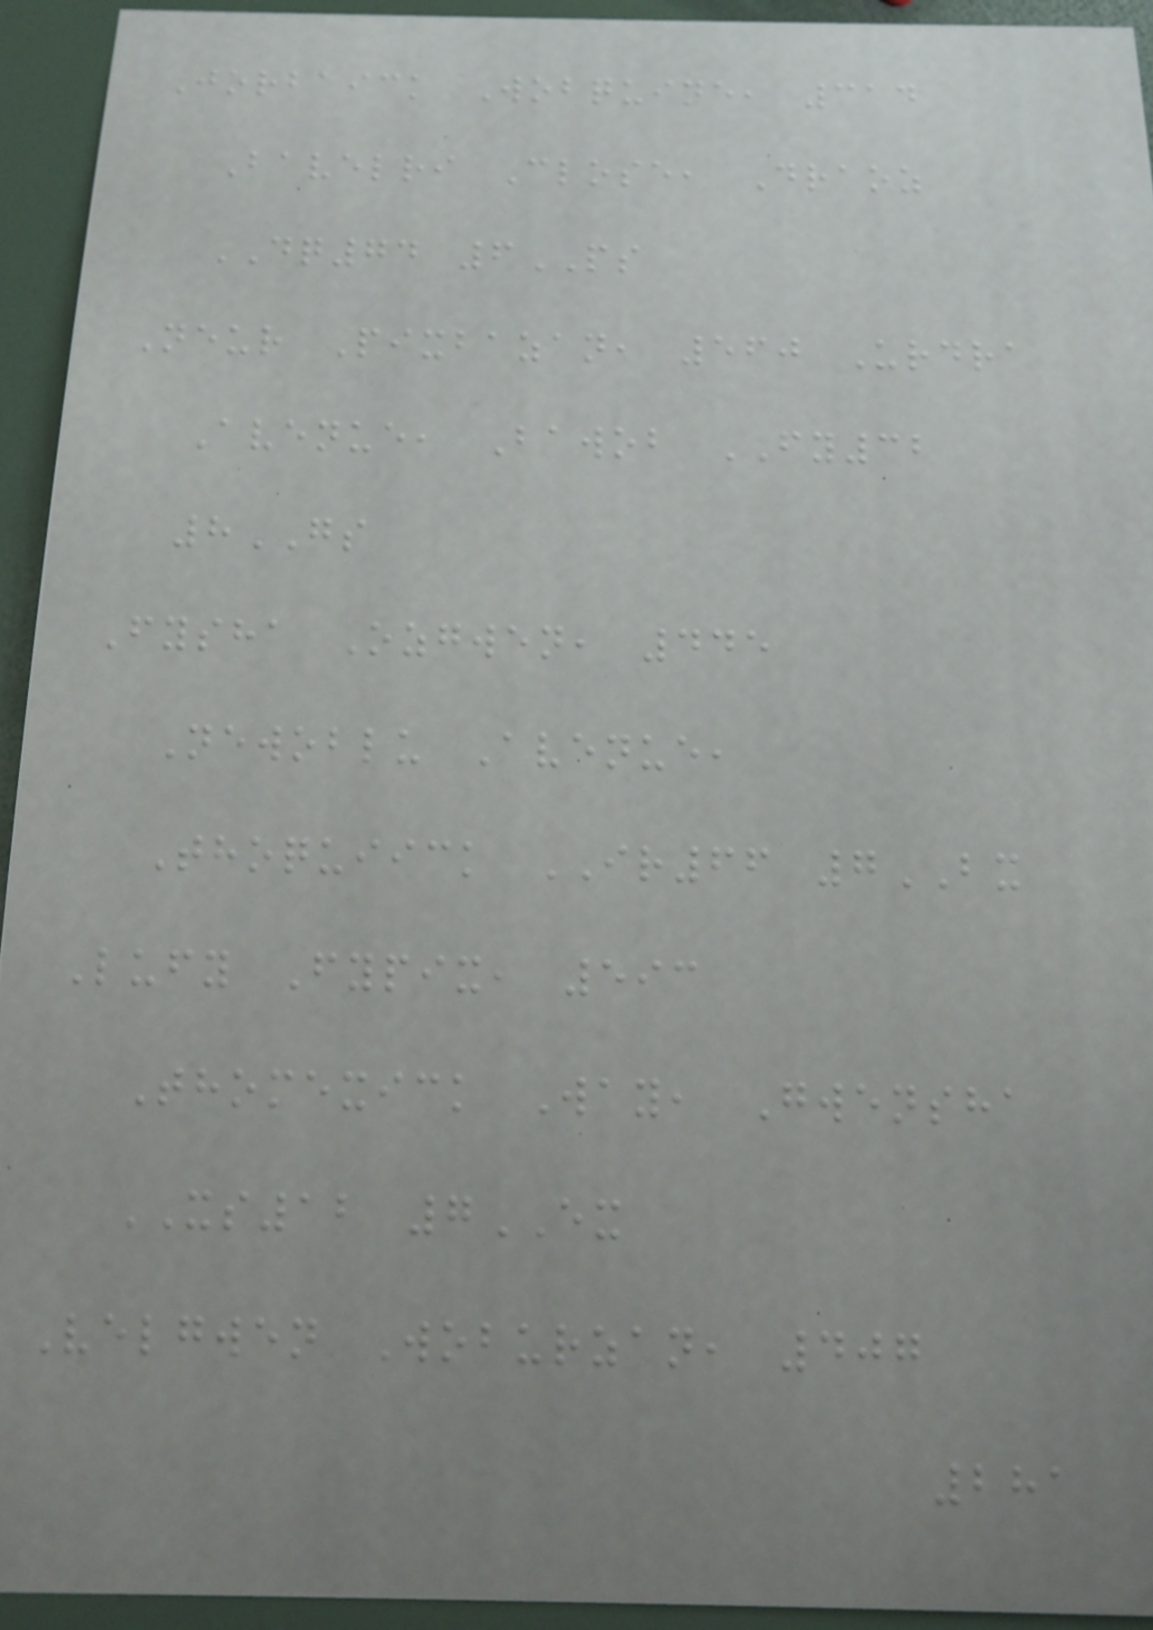Jorbaick Wobquine, 314
Bavelri Close, Draoz
DQ74 6PS
Neur Pixbazan, 560 Urdra
Avenue, Bawob FY32
8GS
Fysha Ozgwen, 445
Newoblu Avenue,
Thoquiick IR66 7BX
Lufy Fypix, 593
Thomexick Way, Gwensha
XS12 7EX
Velgwen Woburzan, 407
281
